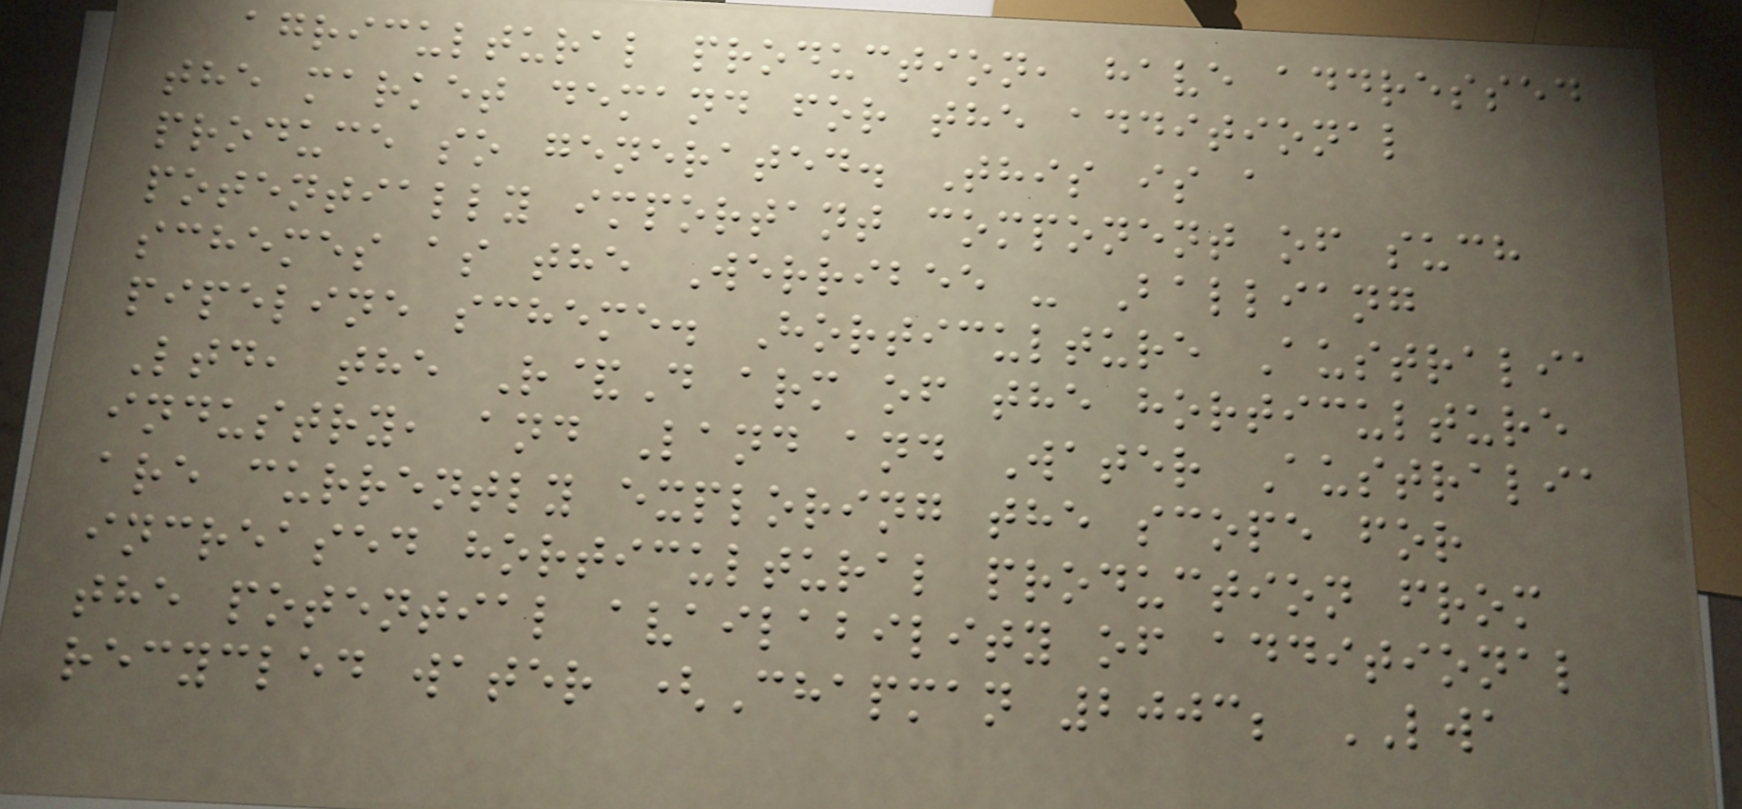agricultural production, have addressed
the market demand for the additional
produce so generated. This is a
potentially important component of such
schemes as the Werribee - Balliang
pipeline scheme. Horticulture Australia
Ltd, the R&D arm of the horticulture
industry, and Land and Water Australia
are currently exploring the scope for
increased horticultural production from
the potential availability of additional
recycled water (Chapman 2003; LWA
